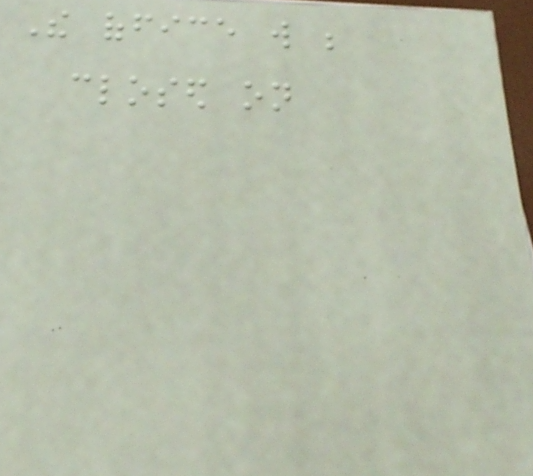The office will be
closed on
